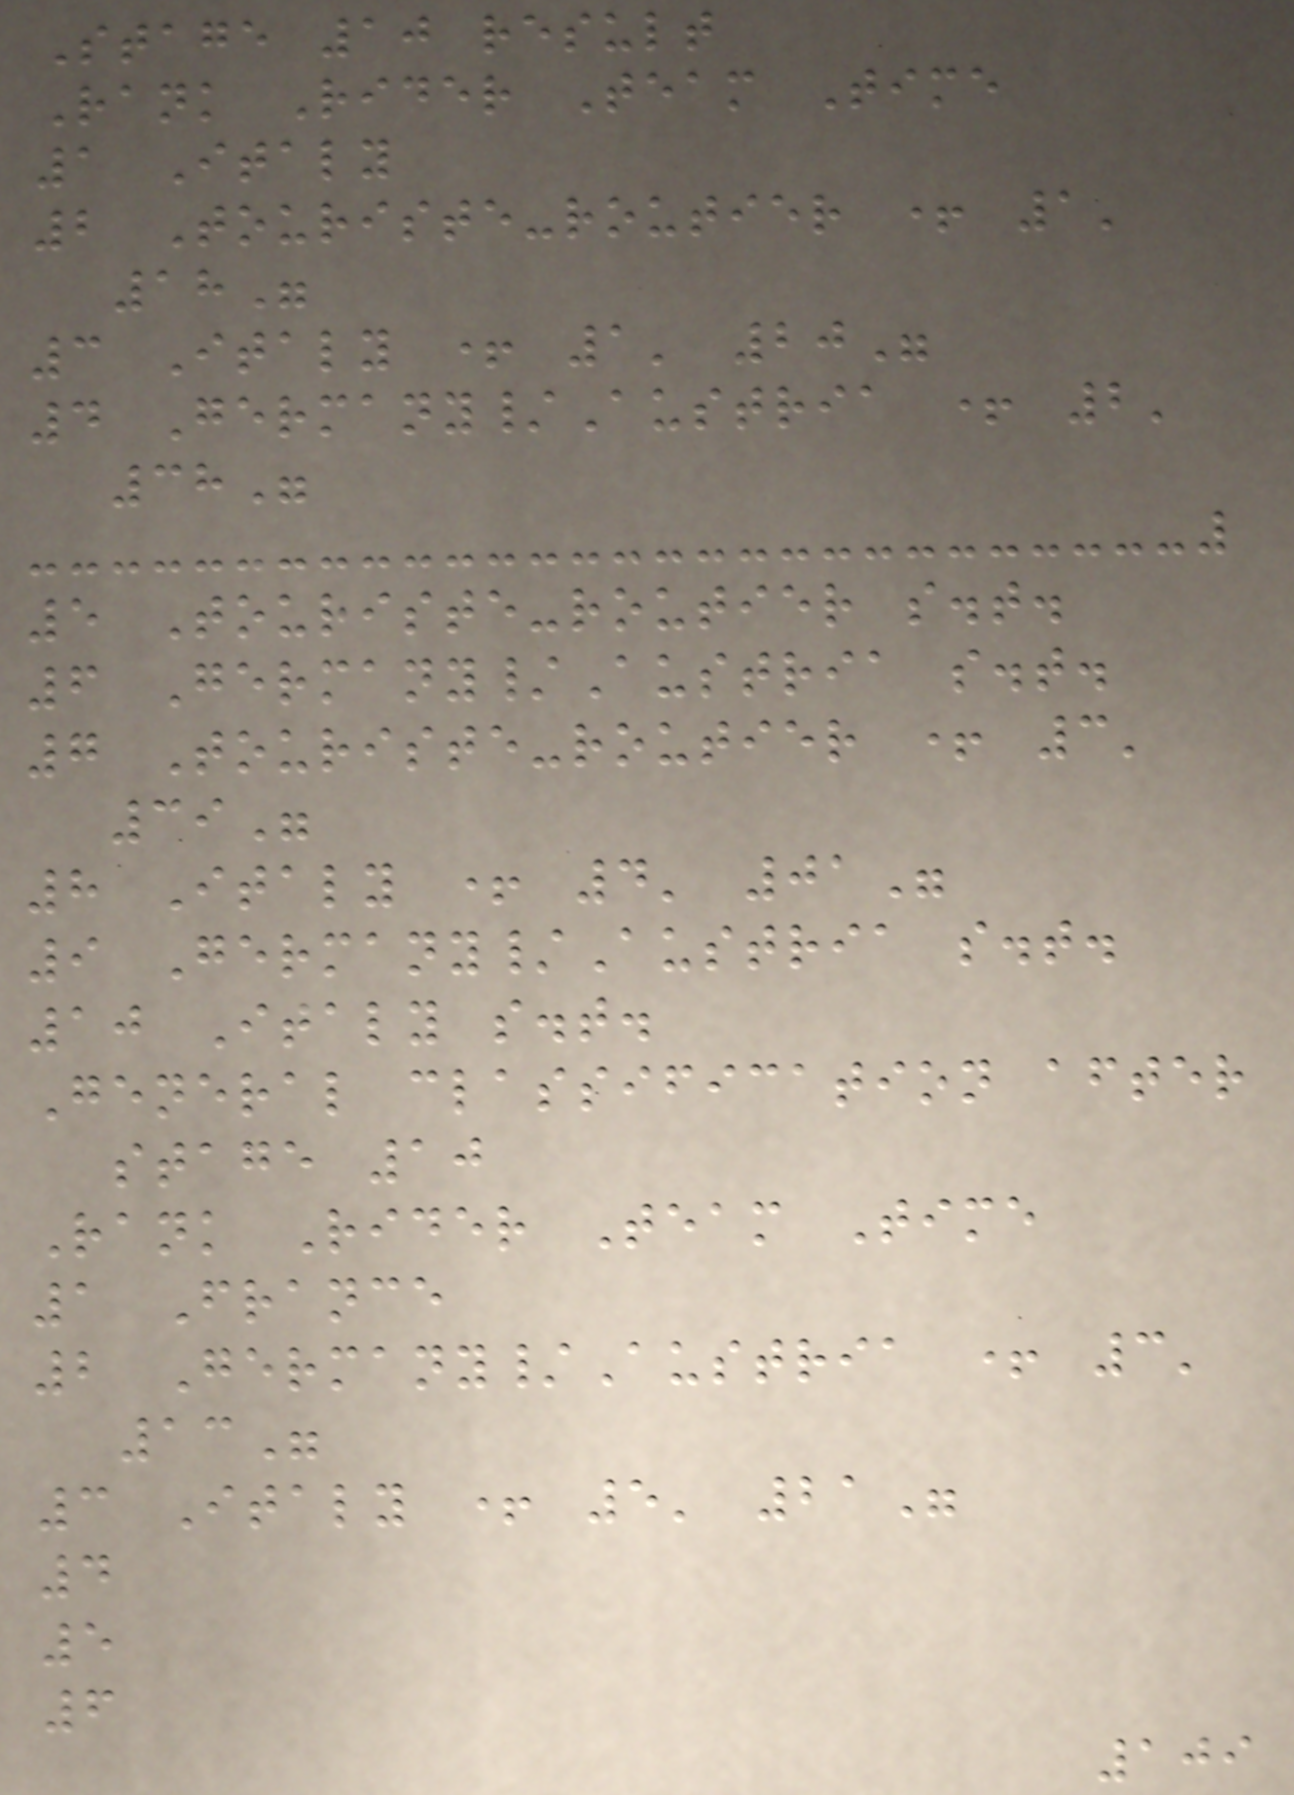Stage 10 result
Rank Rider Team Time
1 Italy
2 Touriste-routier + 1'
18"
3 Italy + 1' 20"
4 Germany/Austria + 2'
38"
5 Touriste-routier s.t.
6 Germany/Austria s.t.
7 Touriste-routier + 3'
39"
8 Italy + 4' 01"
9 Germany/Austria s.t.
10 Italy s.t.
General classification after
stage 10
Rank Rider Team Time
1 France
2 Germany/Austria + 3'
13"
3 Italy + 5' 21"
4
5
6
109
